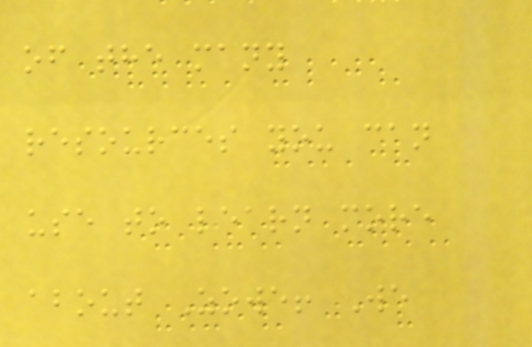of the many
resources you can
use to learn more
about Zowe! We
